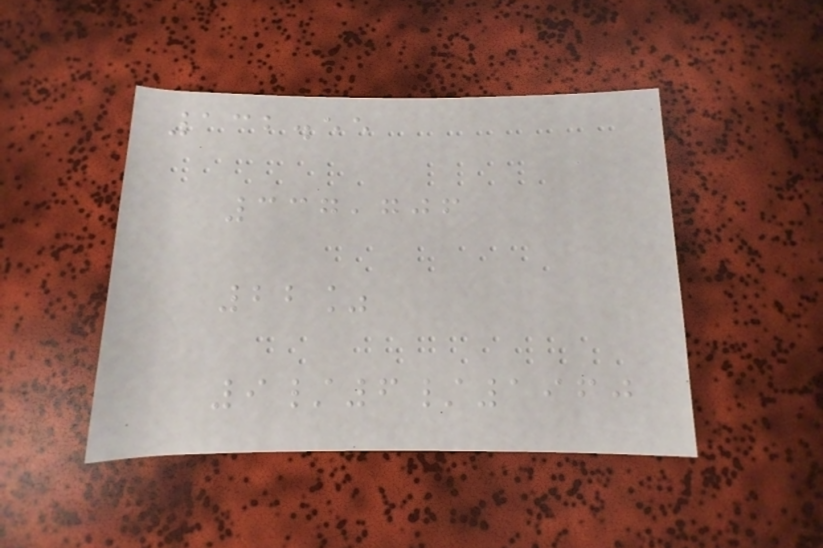132.55
337,706
22%
9/6/1960
